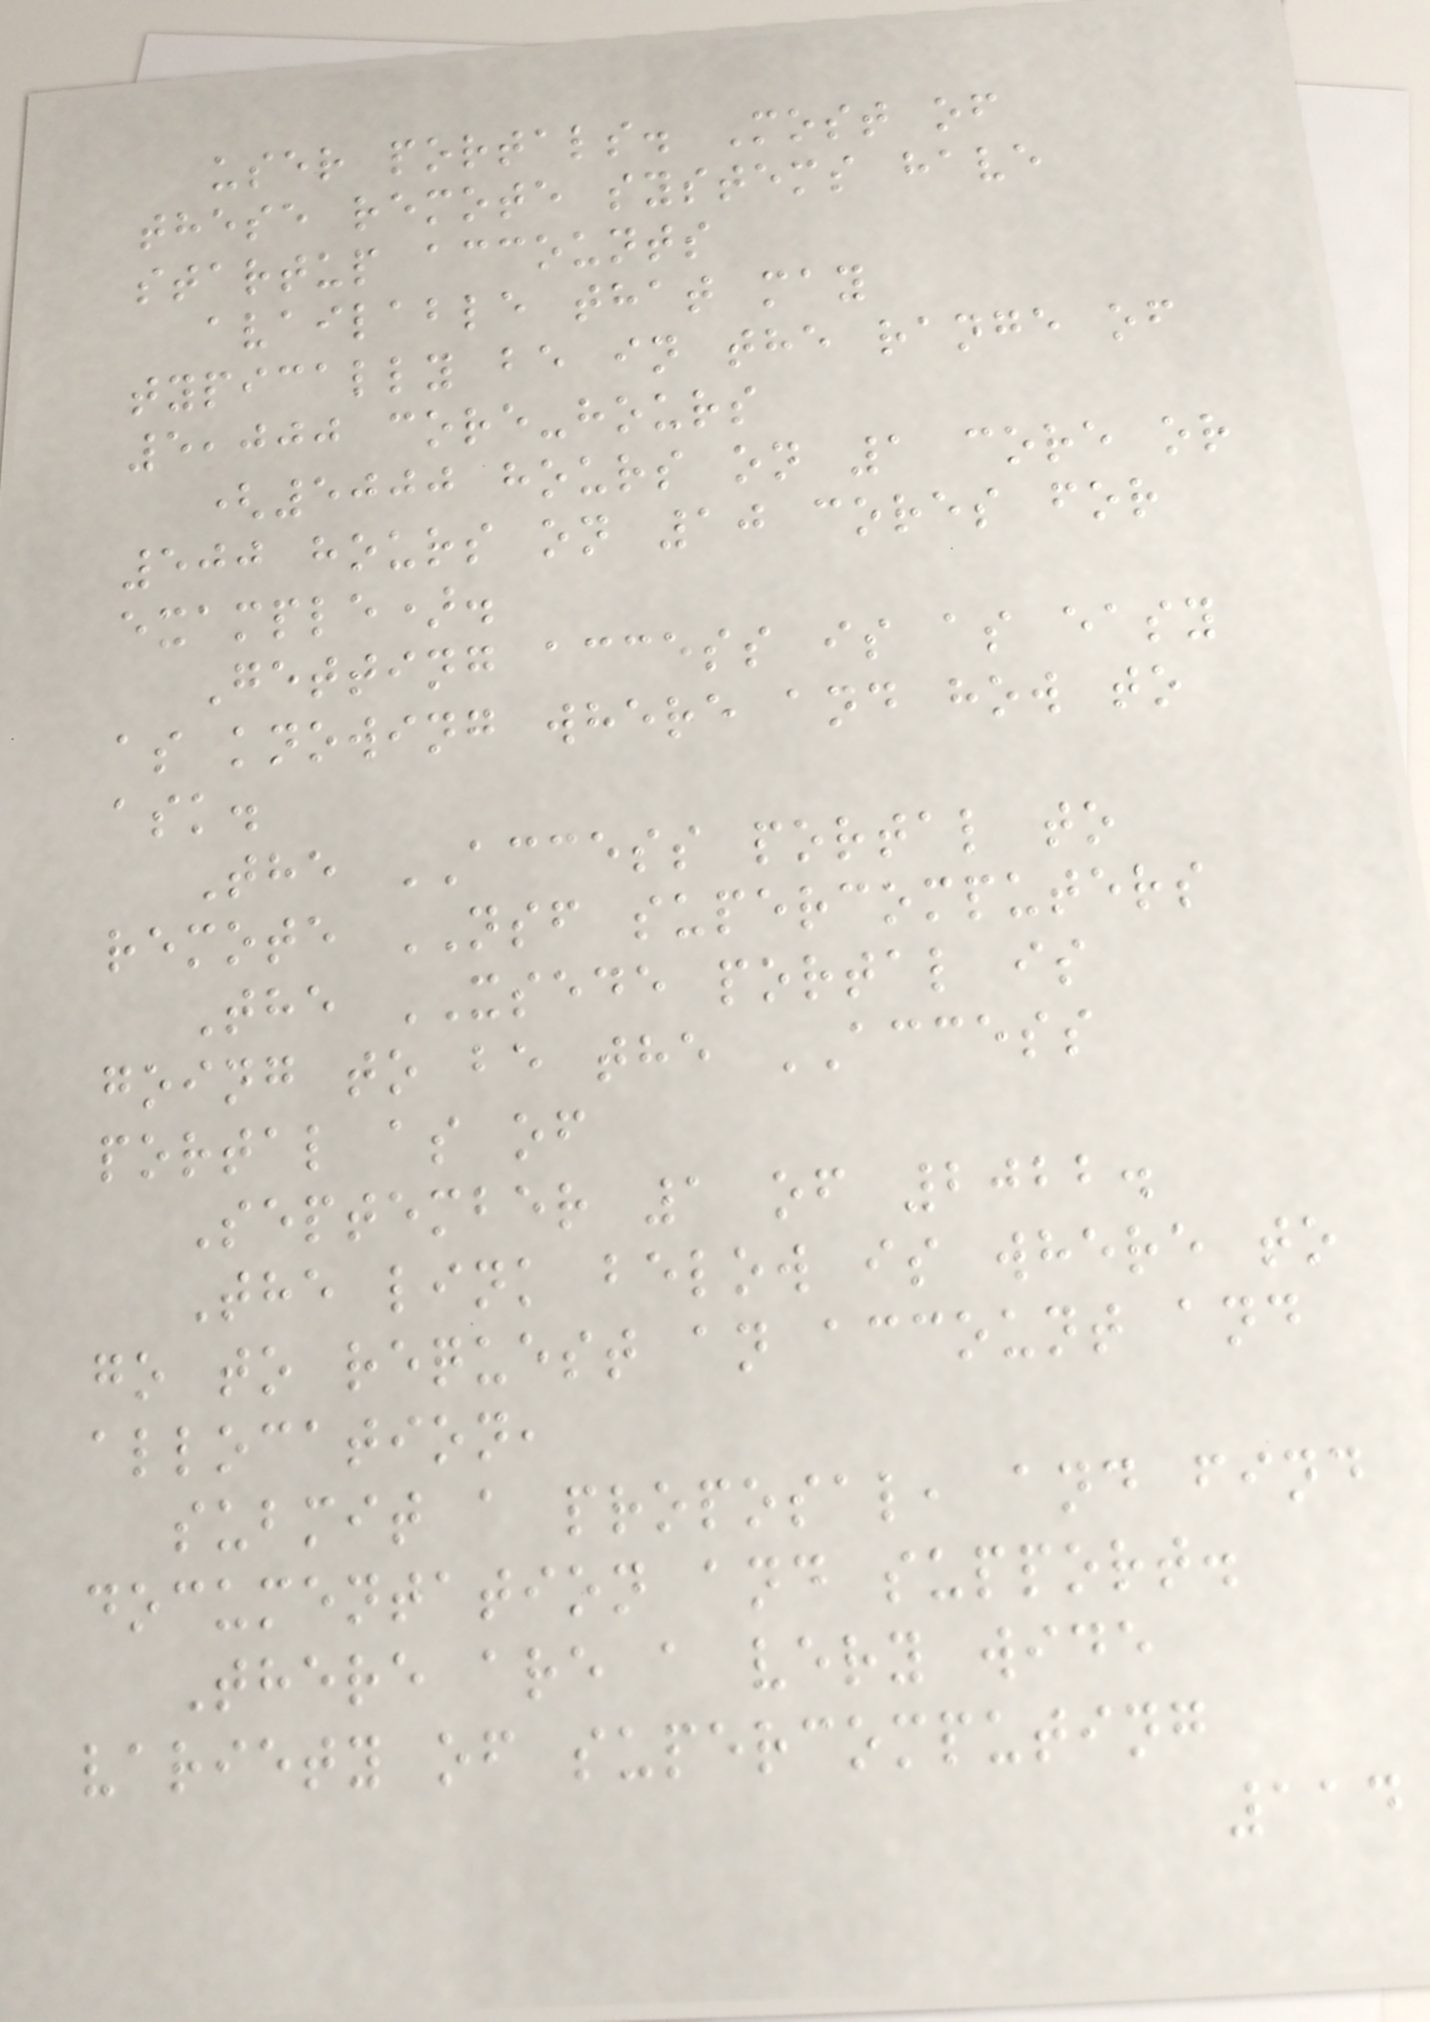user portals. Most of
these remote systems have
startup accounts
available that may
typically be in the range of
5,000 core-hours
(5000 hours on 1 core or
500 hours on 10 cores for
example).
Getting access is as easy
as knowing where and how to
ask.
The ACCESS portal to
remote NSF supercomputers
The XSEDE portal is
going to be the ACCESS
portal as of
September 1 of 2022.
The link below is where to
go to request an account and
allocation,
submit a proposal, and find
documentation and support.
There are a very wide
variety of supercomputing
114
